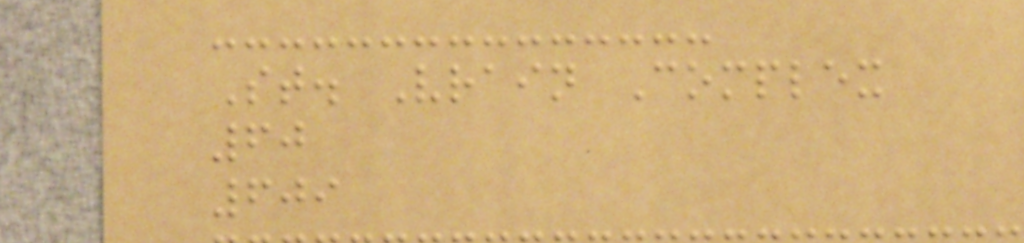St. Vrain Complex
60
609
